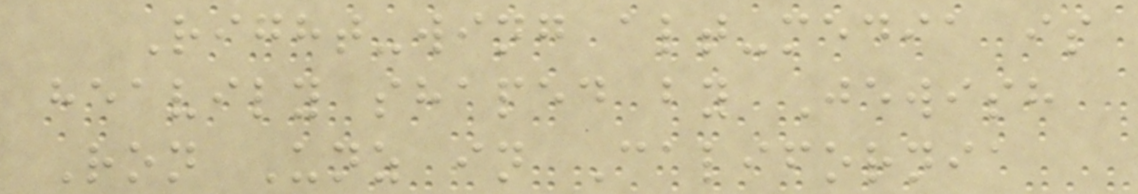Right-wing alt-media is
heavily shaped by Jewish
Ron Unz in California
